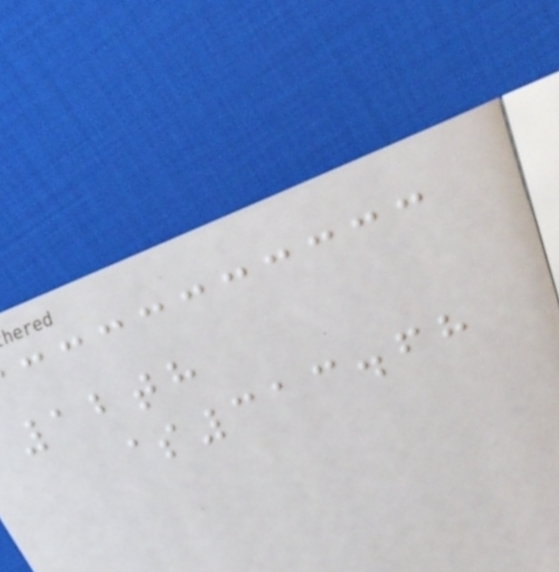12th
$313.68
